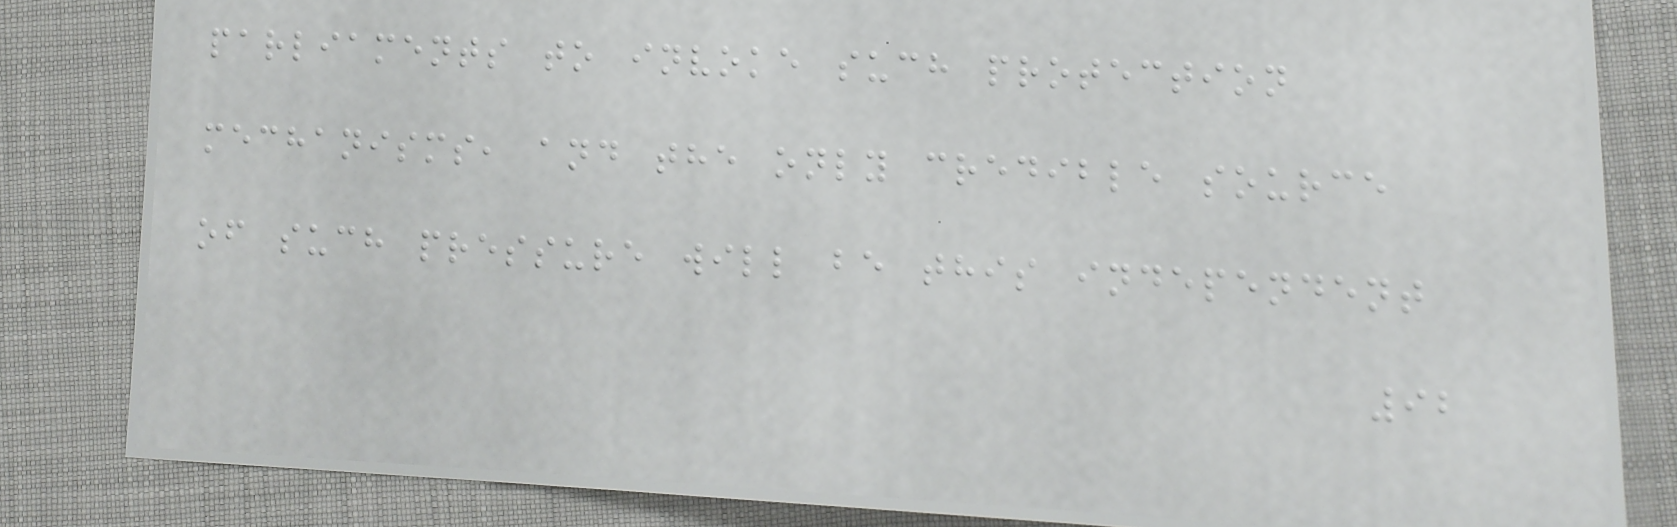parliaments to invoke such protection
mechanisms, and the only credible source
of such pressure will be this independent
92
